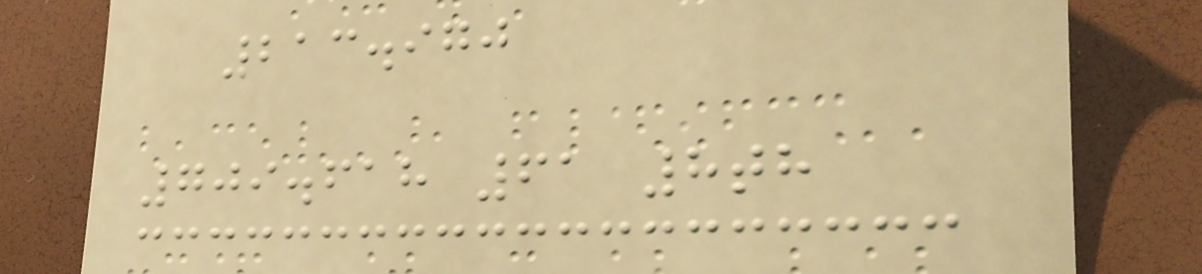213.970
709.618 61 8th
